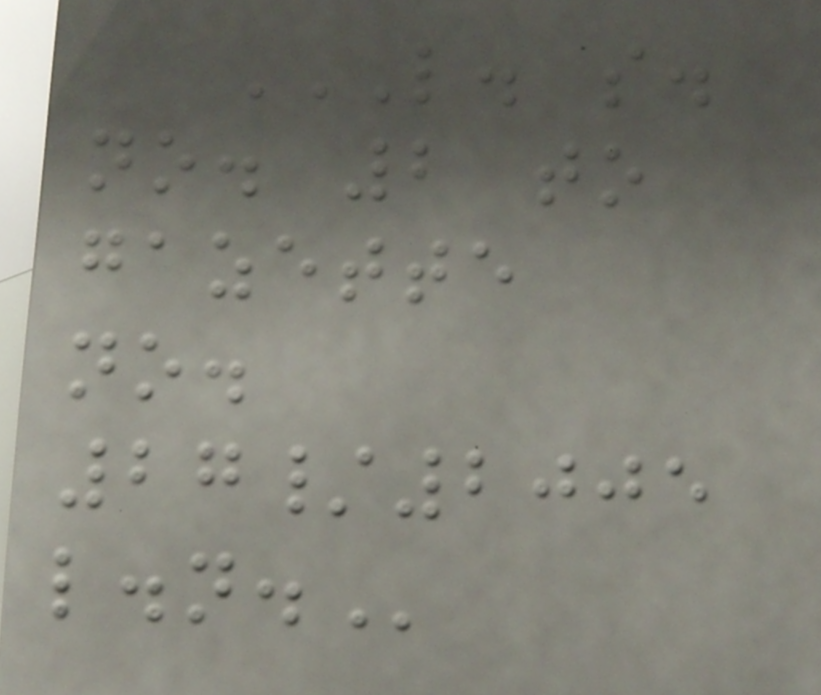L. S.
NO. 2 TO
GAZETTE
NO.
27/2005
L.N.
